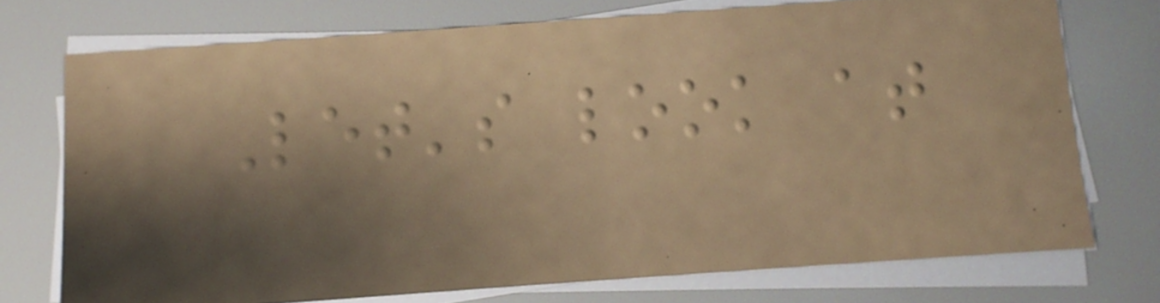Let's look at
